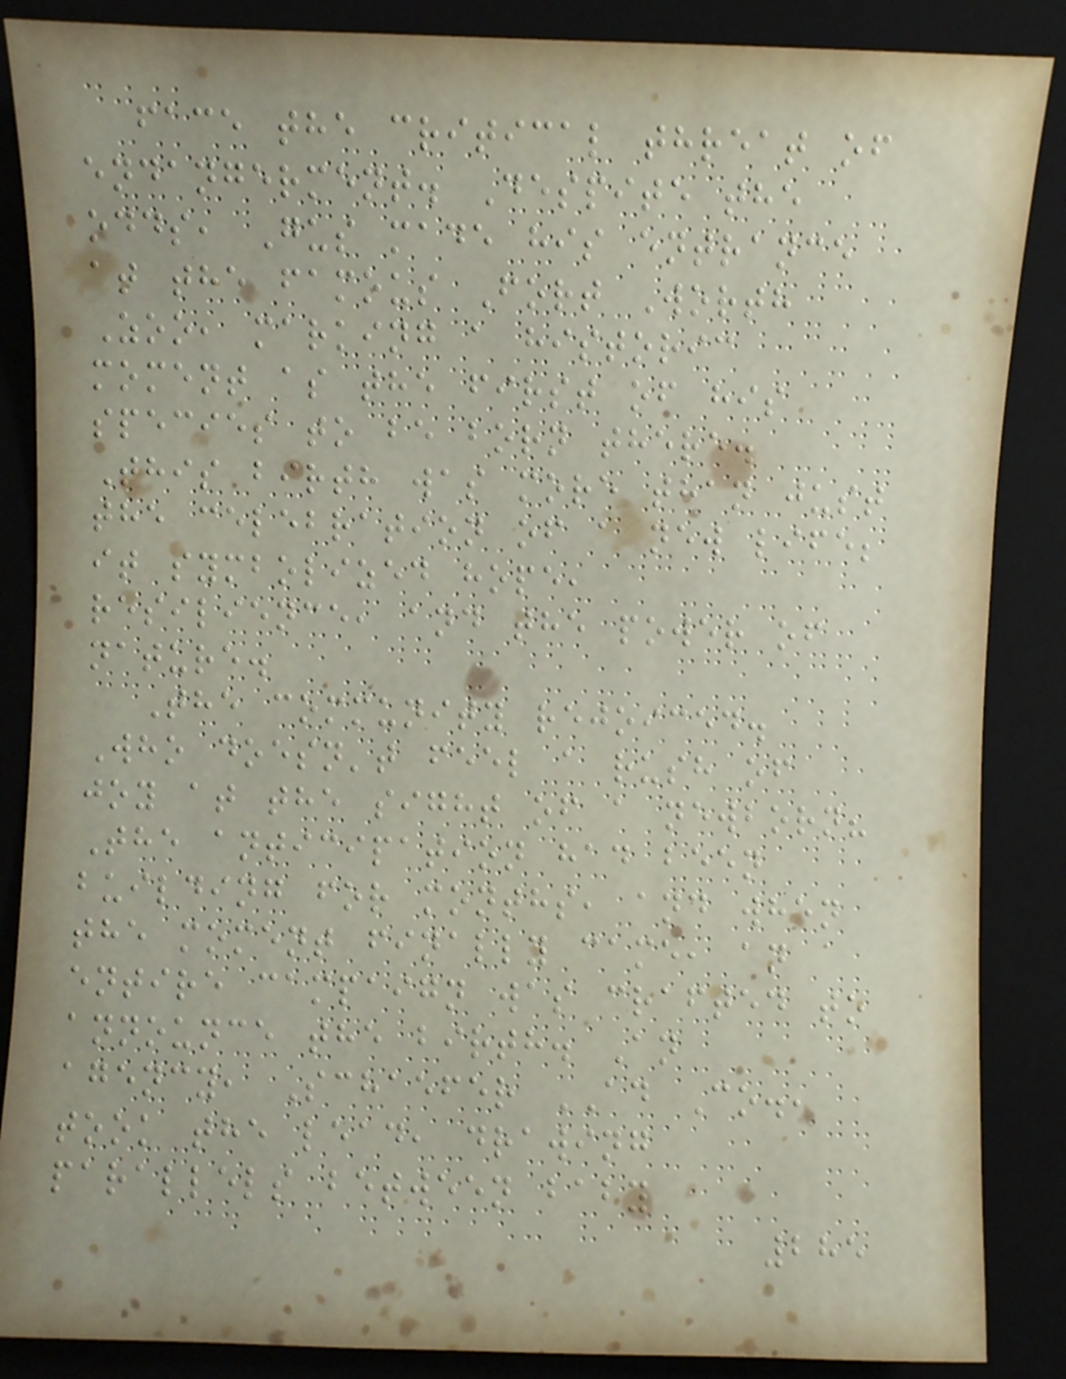face the critical threat of
endangerment. Despite the
odds, Gus made his entrance
at the famous Fort Worth
Zoo, marking a historic
moment as the first of his
species to be born there.
This birth was more than just
the celebration of a new life;
it symbolized hope,
resilience, and the power of
nature.
The community rejoiced.
Who doesn't feel a rush of
joy at the sight of a newborn?
The anticipation had been
building for months, and when
the moment finally came, an
entire campaign was crafted to
announce the birth. An
agency, Schaefer AD Co.,
took the lead, drawing
parallels between baby
285
